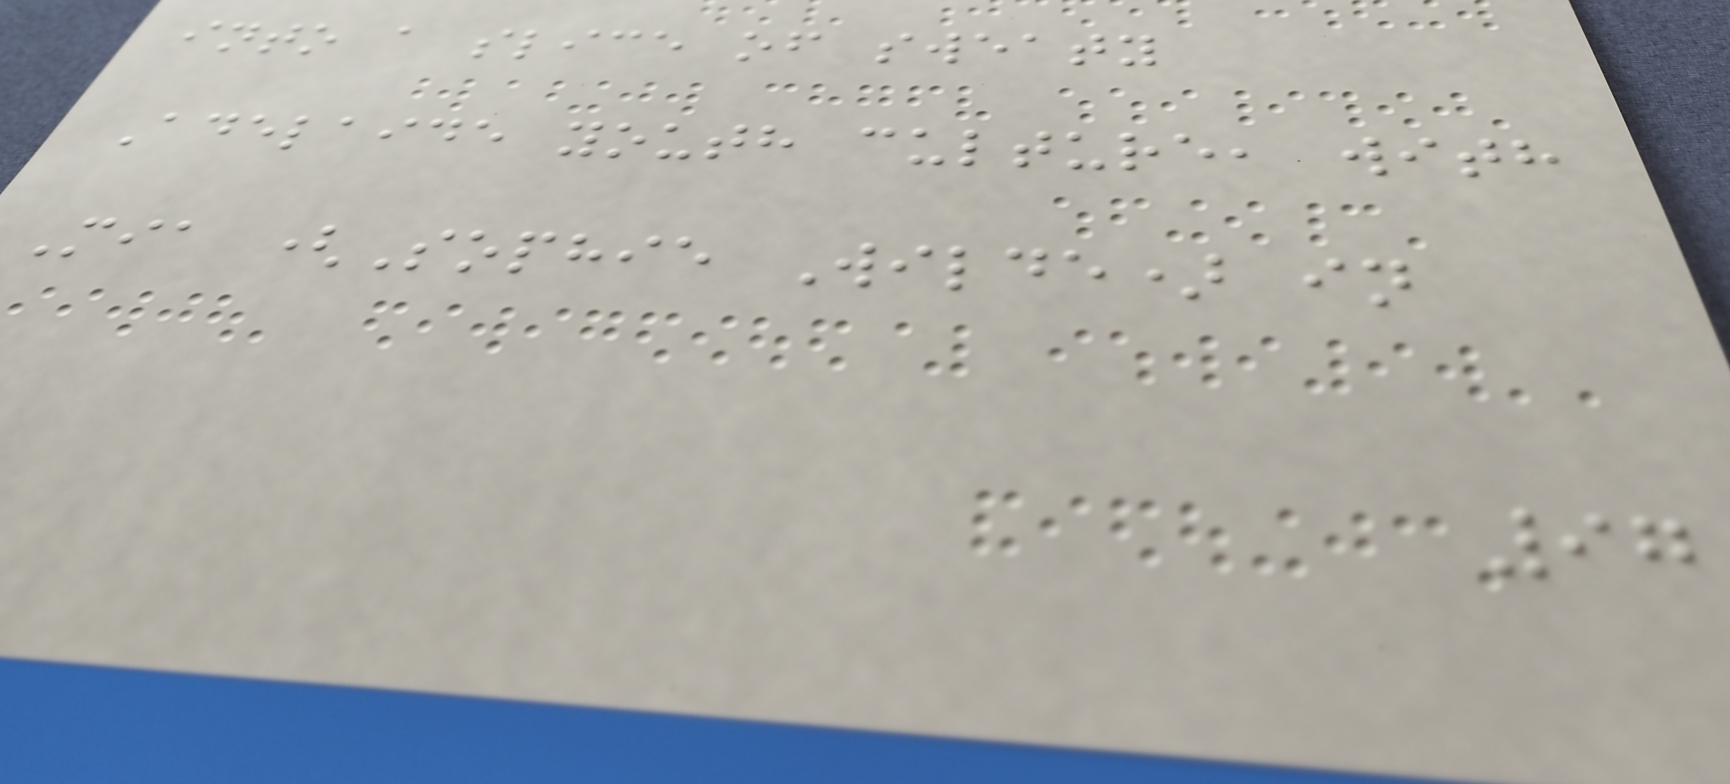into a slice of sweaty
Adelaide youth culture, with
Mia (Sophie Wilde) in
97
